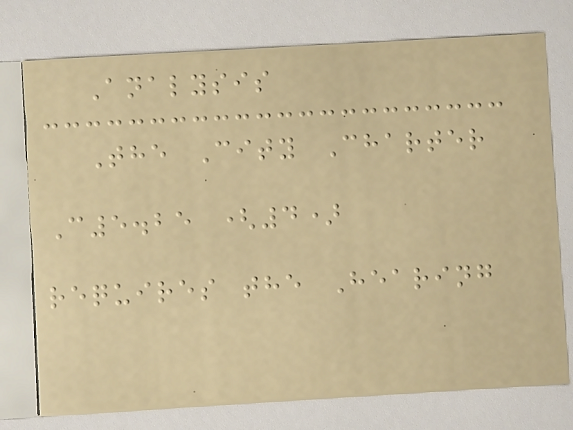Analysis
The City Charter
C5.25 (4)
requires the Hearing
